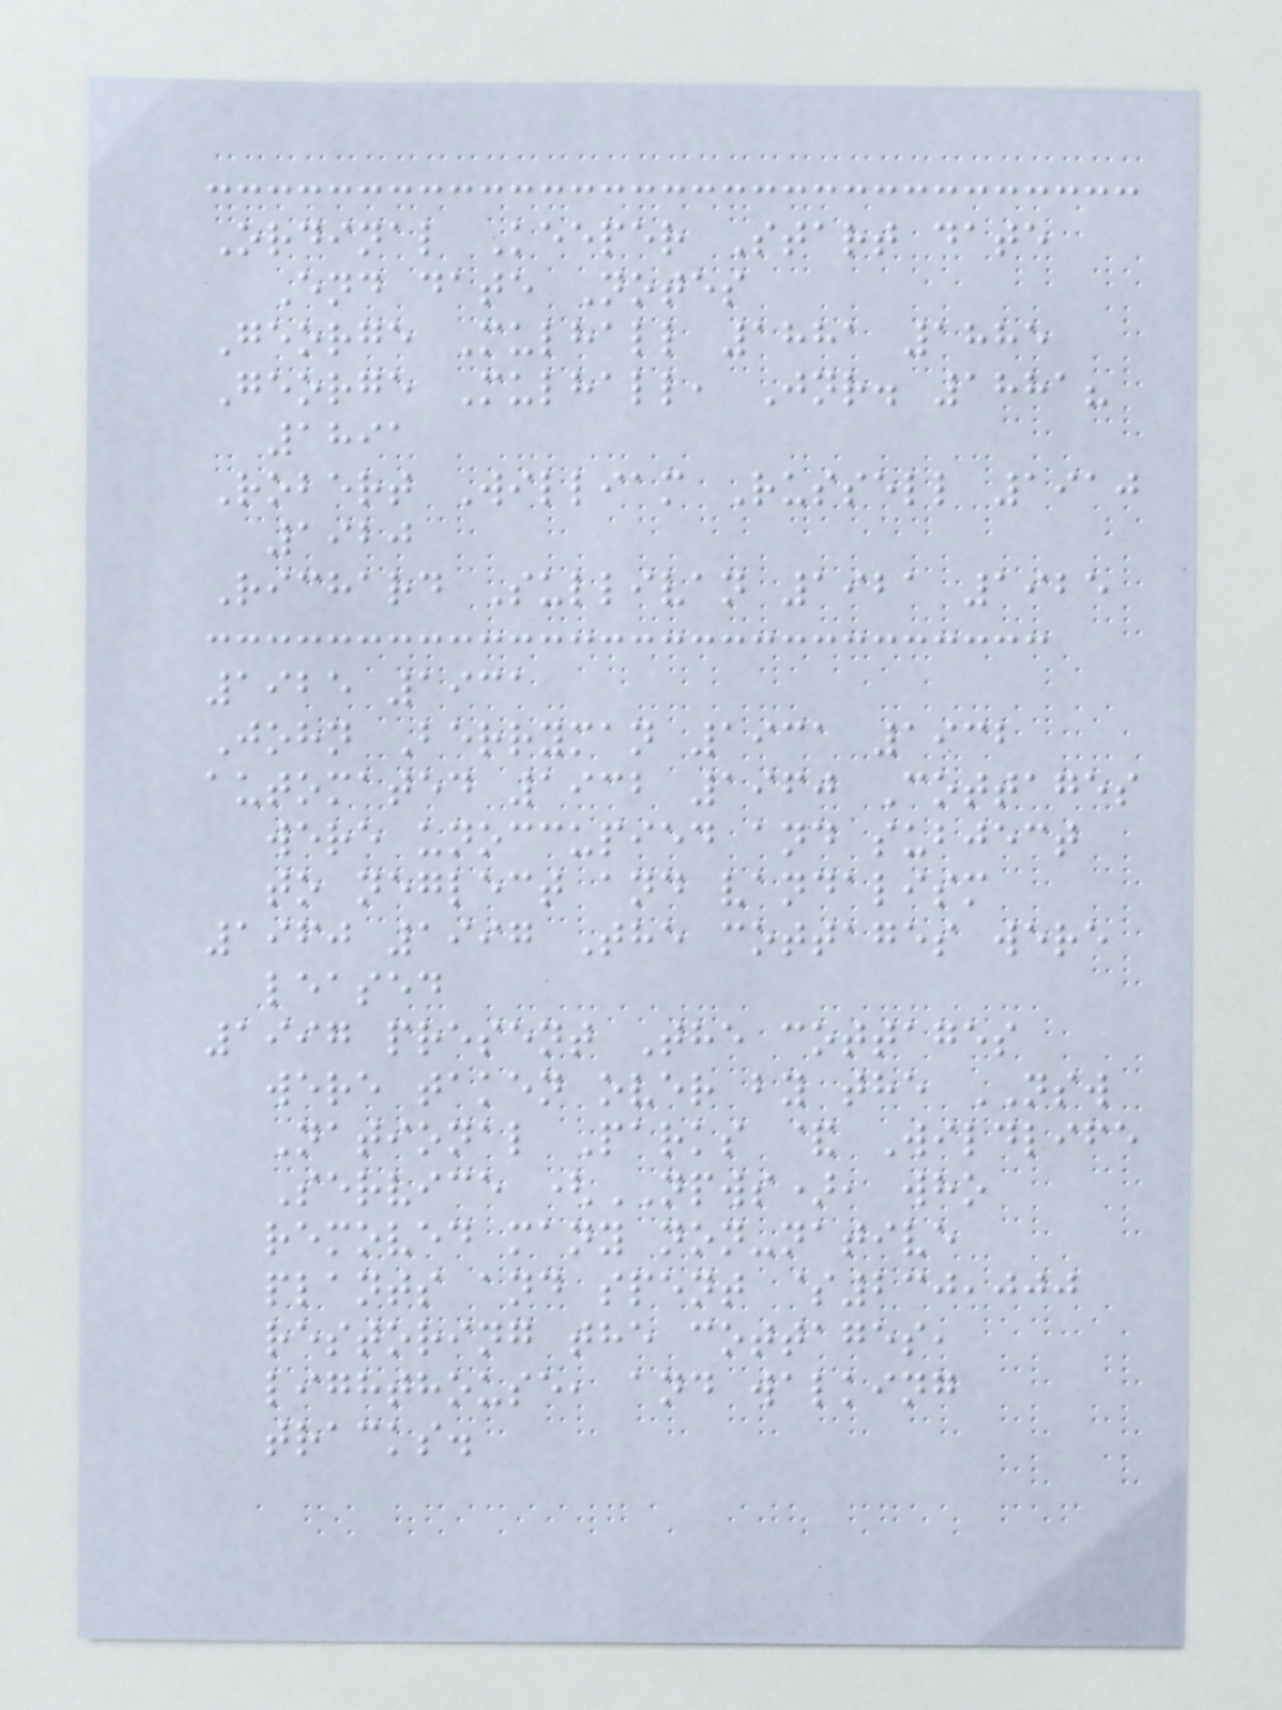Ordinal Keeper Start date
End date Notes
George Mulhall 1881 1885
George Mulhall, Jnr. 1881?
1891
Robert William Russell 1910
1920
Richard Sullivan 1921 1925
1925 1931
John Berryman 1931 1932
automated 1932 1960 Cottages
were unoccupied and subject
to neglect and vandalism
1960 1997 The cottages were
leased
1997 present The cottages
were taken over by the NSW
National Parks & Wildlife
Service (NPWS), who
removed many non-native
plants and spent $230,000
restoring the cottages,
lighthouse, and walking
tracks.
